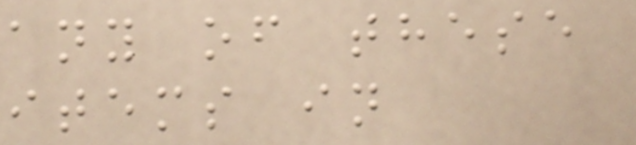any of these
items in
